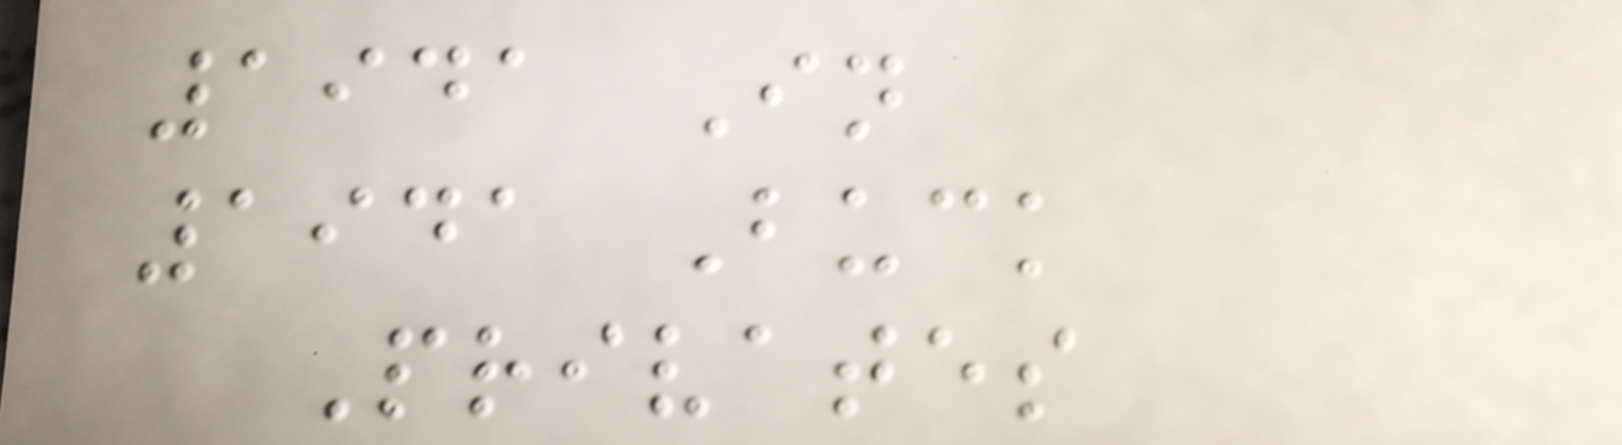1941 In
1941 Buck
Privates
